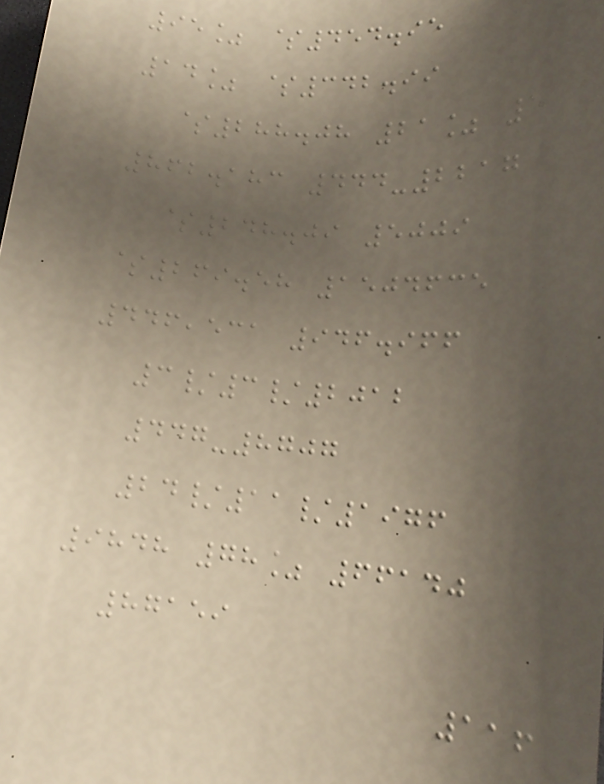95% $454.95
14% $342.99
$288.08 21% 5
862.183 444-2217
$248.09 5009
$269.58 1504635
446,531 946.966
3/3/2012
447-8707
24/11/1976
9848 78% 66140
87159
116
